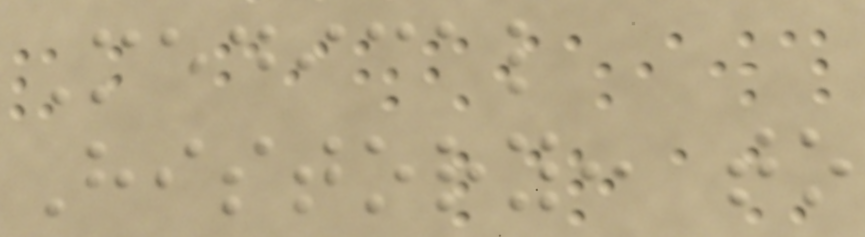Medical
History: to
